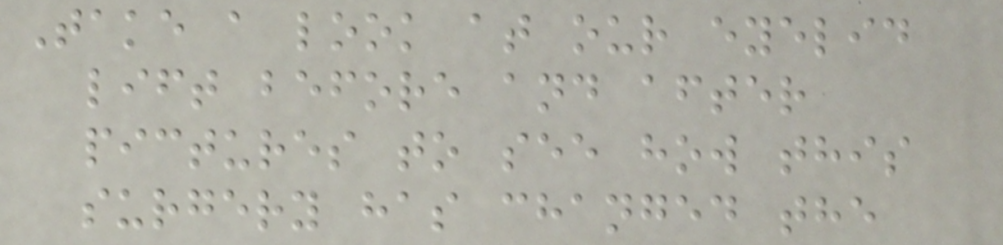Take a look at our eyelid
lift before and after
pictures to see how this
surgery has changed the
